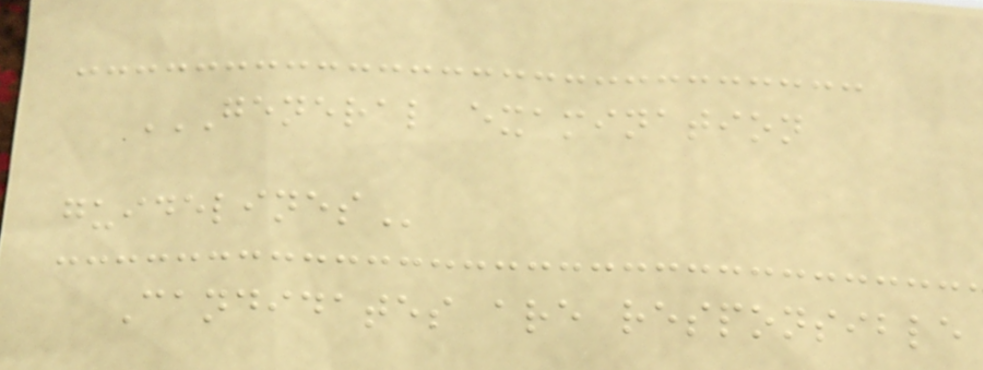GENERAL EXAMINATION
GUIDELINES
Candidates are responsible
